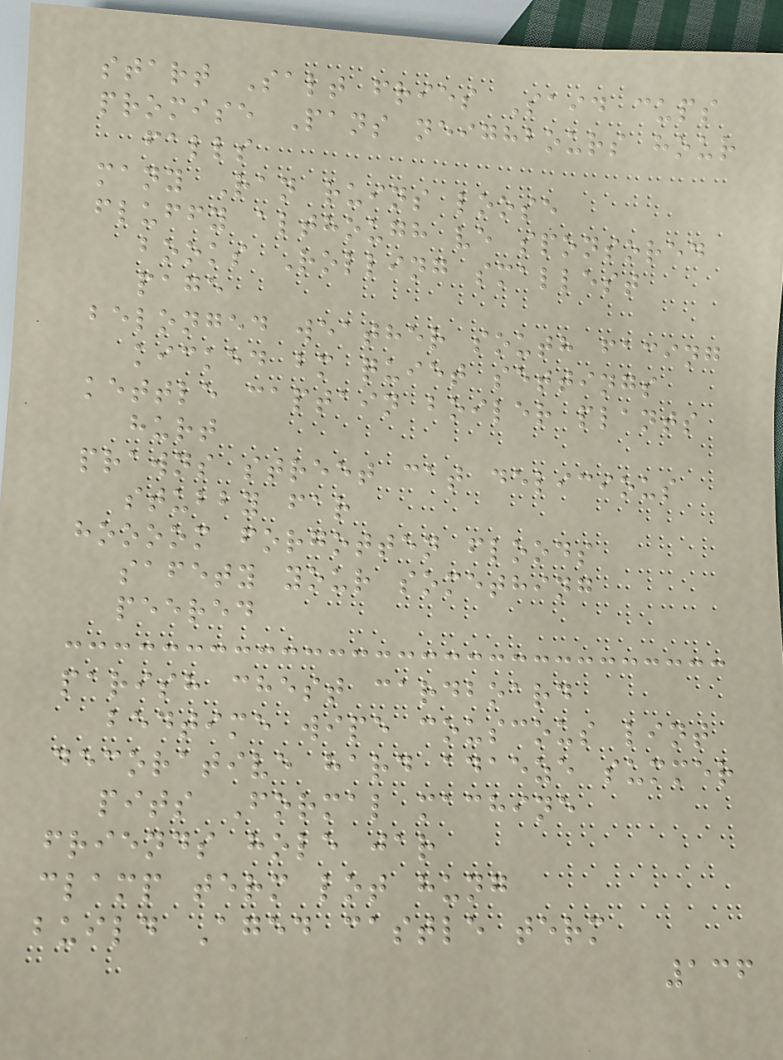start Salt fries Said cups
promise Pans neighbours hour
falls
many Ran ruins loose
fluffy although ve sponsored
books Rolling smallest
page
belonged weather south facing
kicked bm quiet settings
kettle captain boiler plants
hurt
prawns street cat delicious
stubby far
hoooom forgotten floods
safety your something
peered
parish chest cardboard
bedtime wipe couscous lint
decorative hard adaeze summer
pits Formal machine
friends hole jar
clamp term lot hung
build Aged castle term
136
